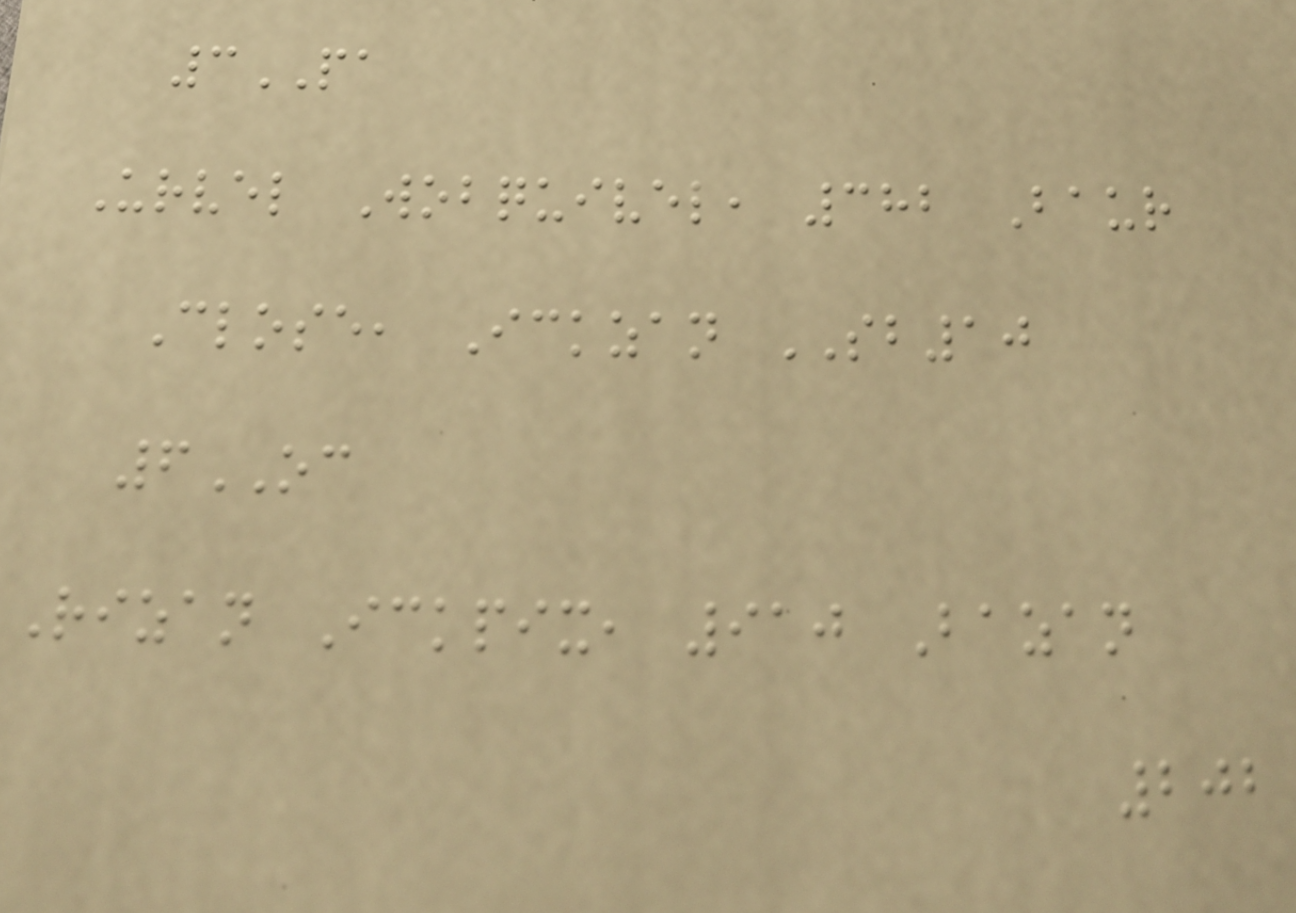3PA
Urvel Wobquivel, 382 Baur
Close, Ickzan SB10
6OC
Rizan Ickpix, 910 Bazan
202
